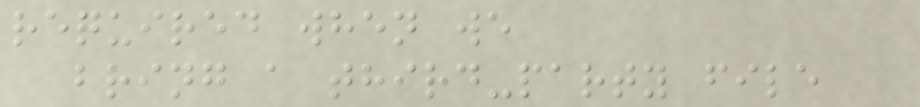required when we
bring a third-party file
